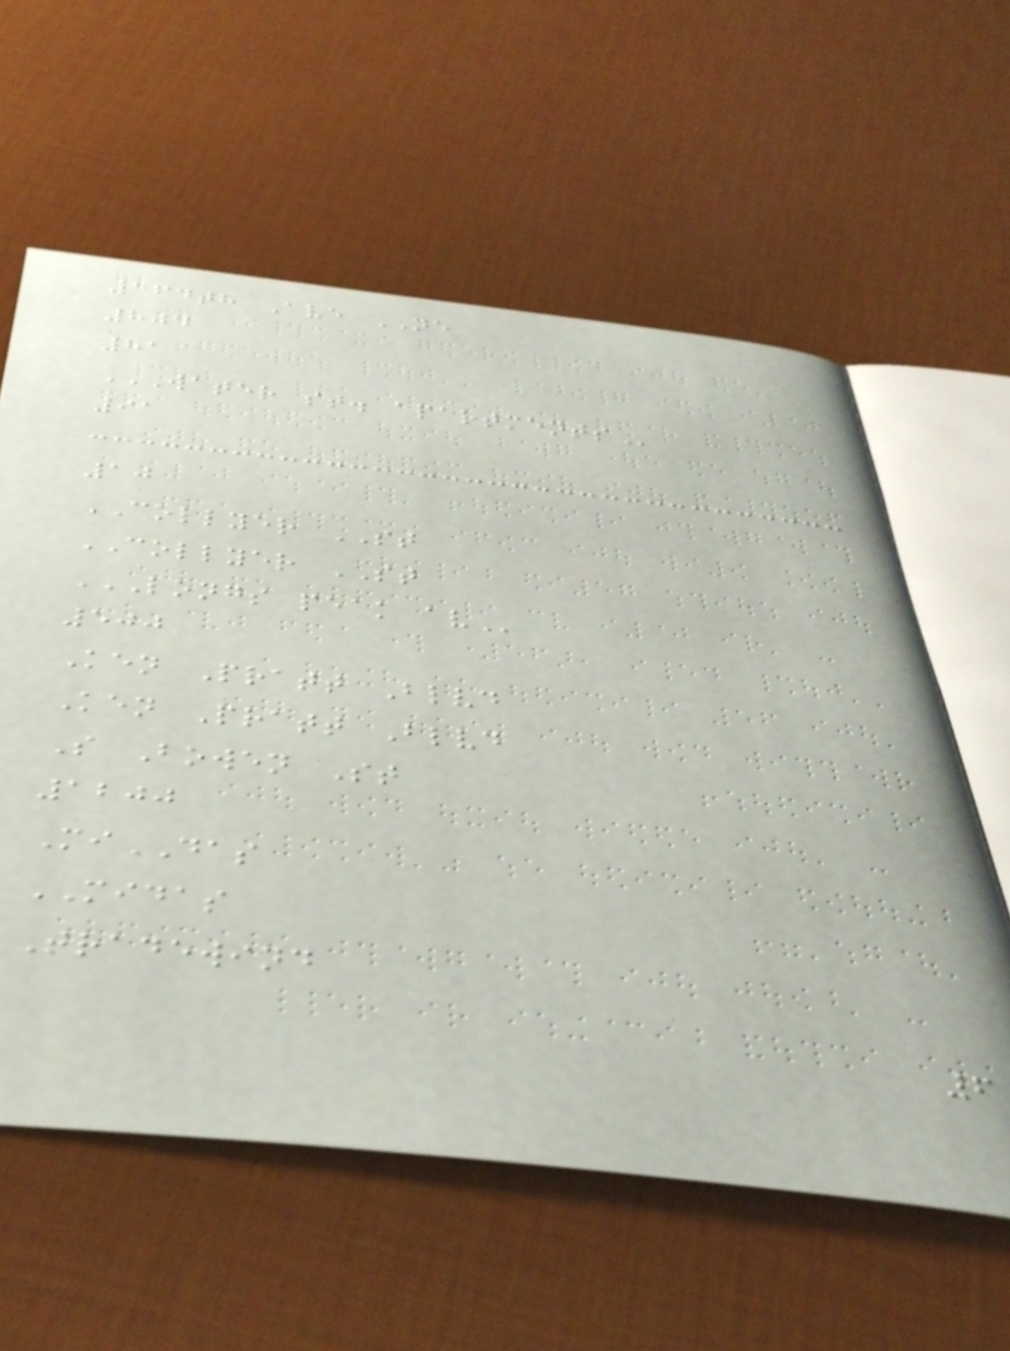164th Ave NE
804
81
WATER ST. APARTMENTS
91
10
COLLYER ST
COLLYER ST
LONGS PEAK AV
500
Ken Pratt Blvd
Ken Pratt Blvd
S Bowen St
1200
MiDAS
MIDAS
Tradewind
6
